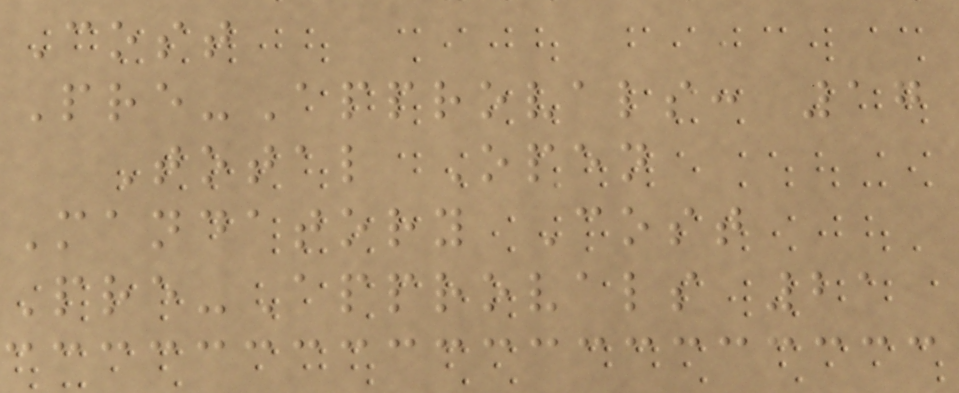Cost
Pre-Approvals: 17
Total Open
Mandatory Cost
Pre-Approvals 21
